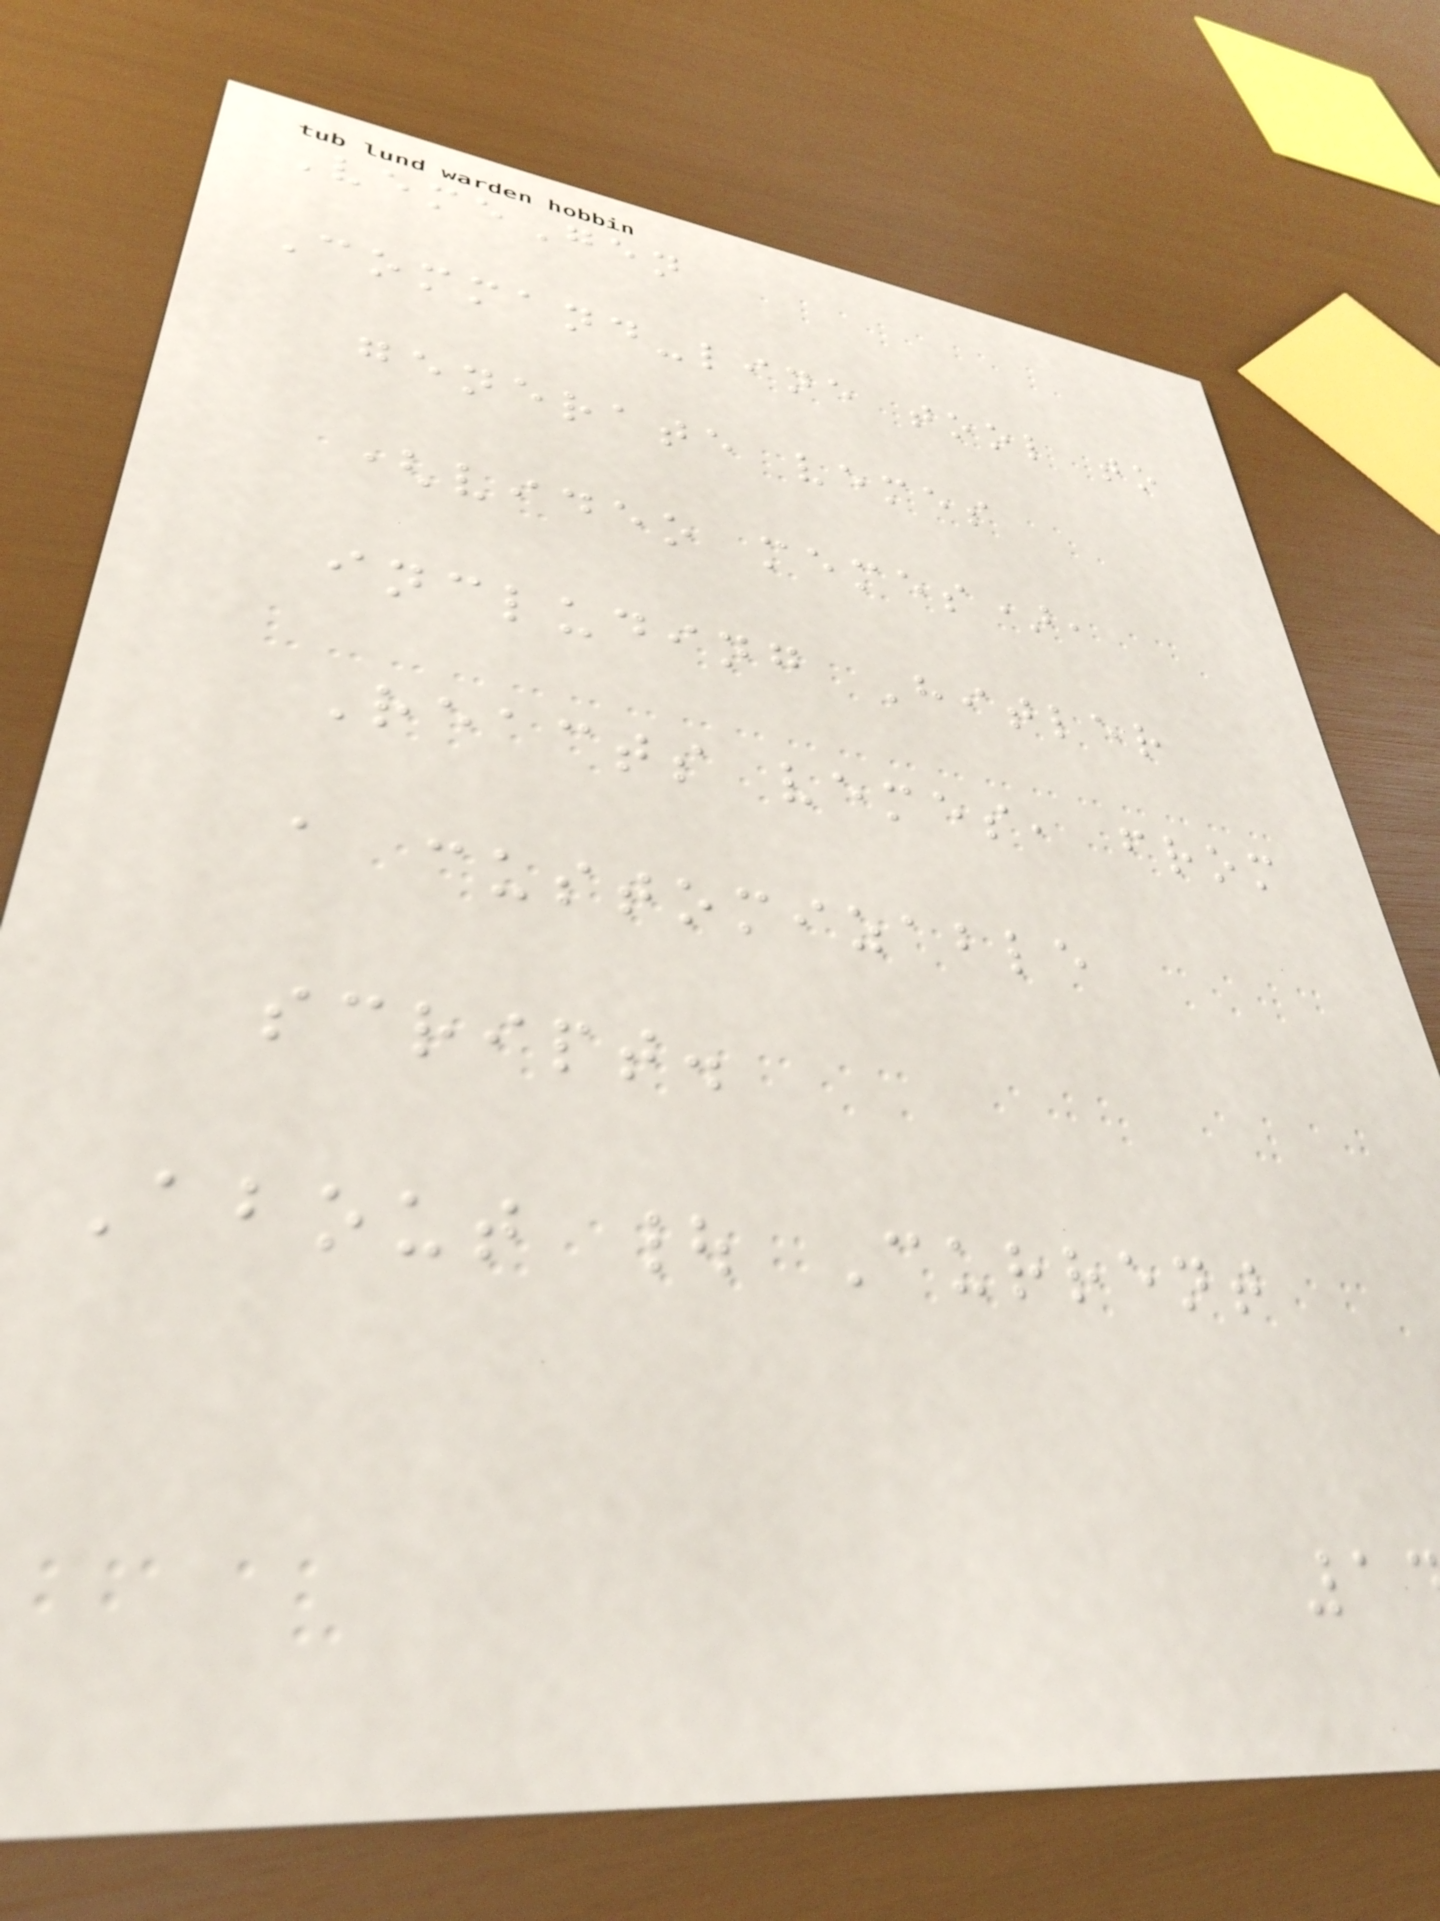VemeGen
Command-line tool to
generate vemes
(video memes),
including Hitler
Reacts vemes, from
a customizable
script.
About | Current
